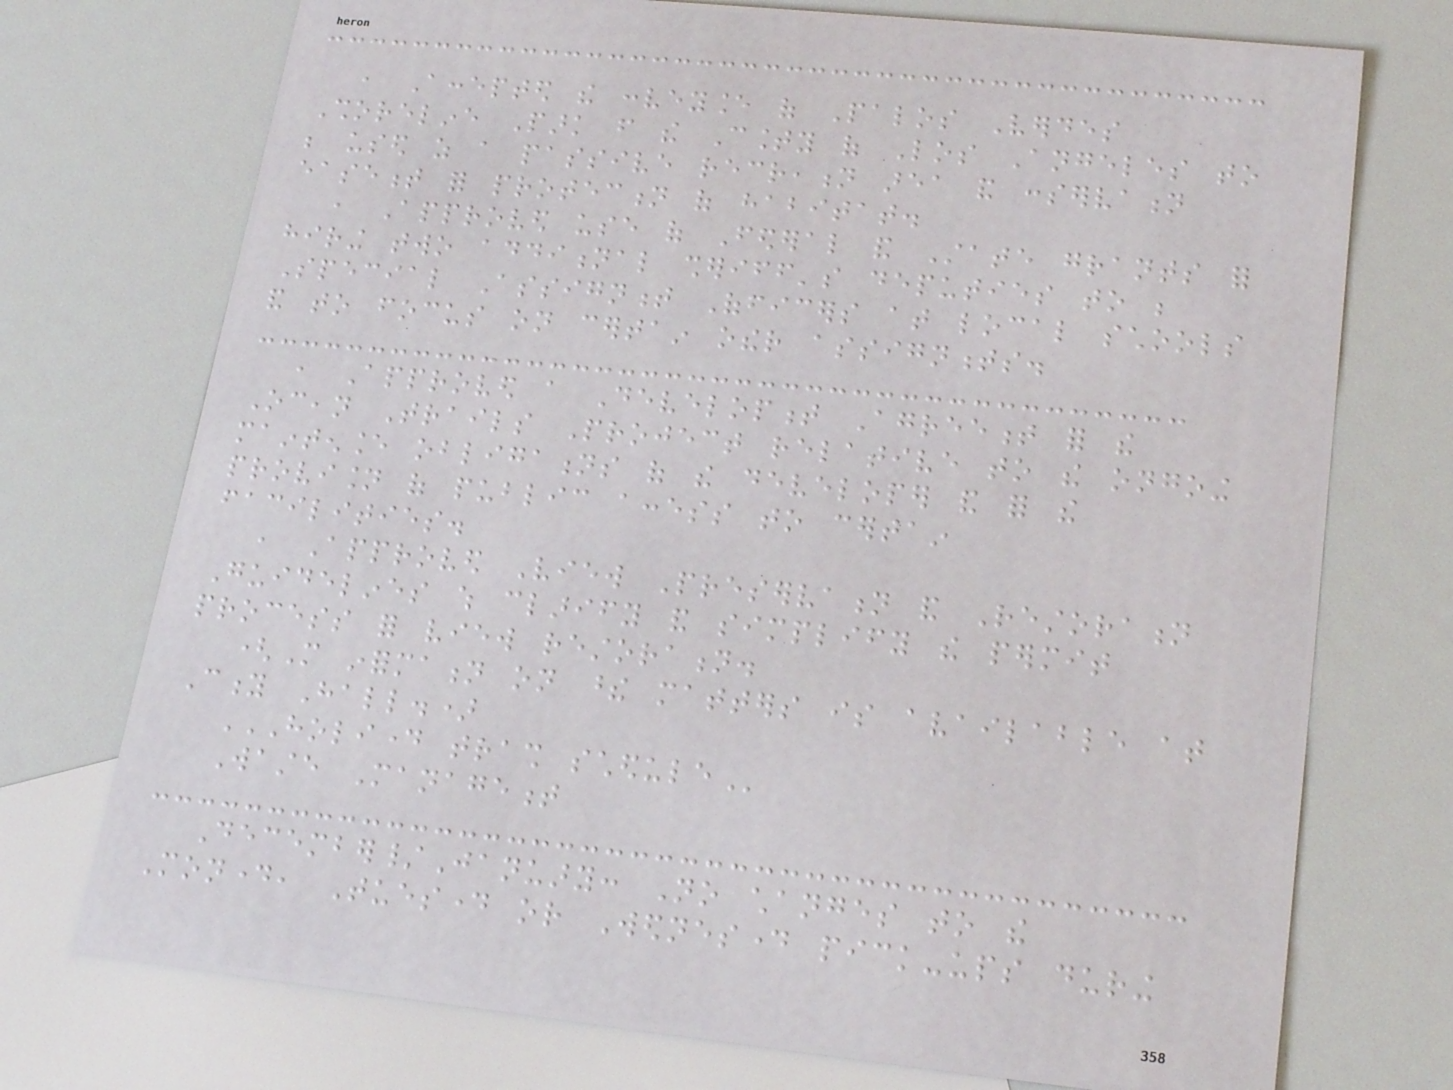, Accepted the conveyance of Palos Verdes
Shoreline Park from the County of Los Angeles to
be used as a passive recreation area and conservation
easement for protection of habitat.
, Approved use of Federal and State grants for
hiring two additional sheriff's deputies to be
Special Assignment Officers at local schools
and to focus on certain other assignments.
, Approved a Development Agreement for the
Ocean Trails Project relative to the ongoing
maintenance obligations of the developer and for the
provision of public access to certain
facilities.
, Approved View Preservation and Restoration
Guidelines which clarify and simplify the permit
process for view restoration.
(More information on these matters is available at
City Hall.)
HOLIDAY TRASH SCHEDULE
Waste Management
December/January: No changes to the
Monday, Tuesday or Wednesday pick-ups during
